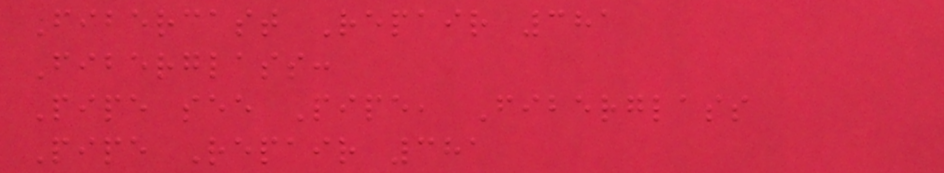Fibercast Repair 381
Fiberglass:
Pipe see Pipe, Fiberglass
Pipe Repair 381
